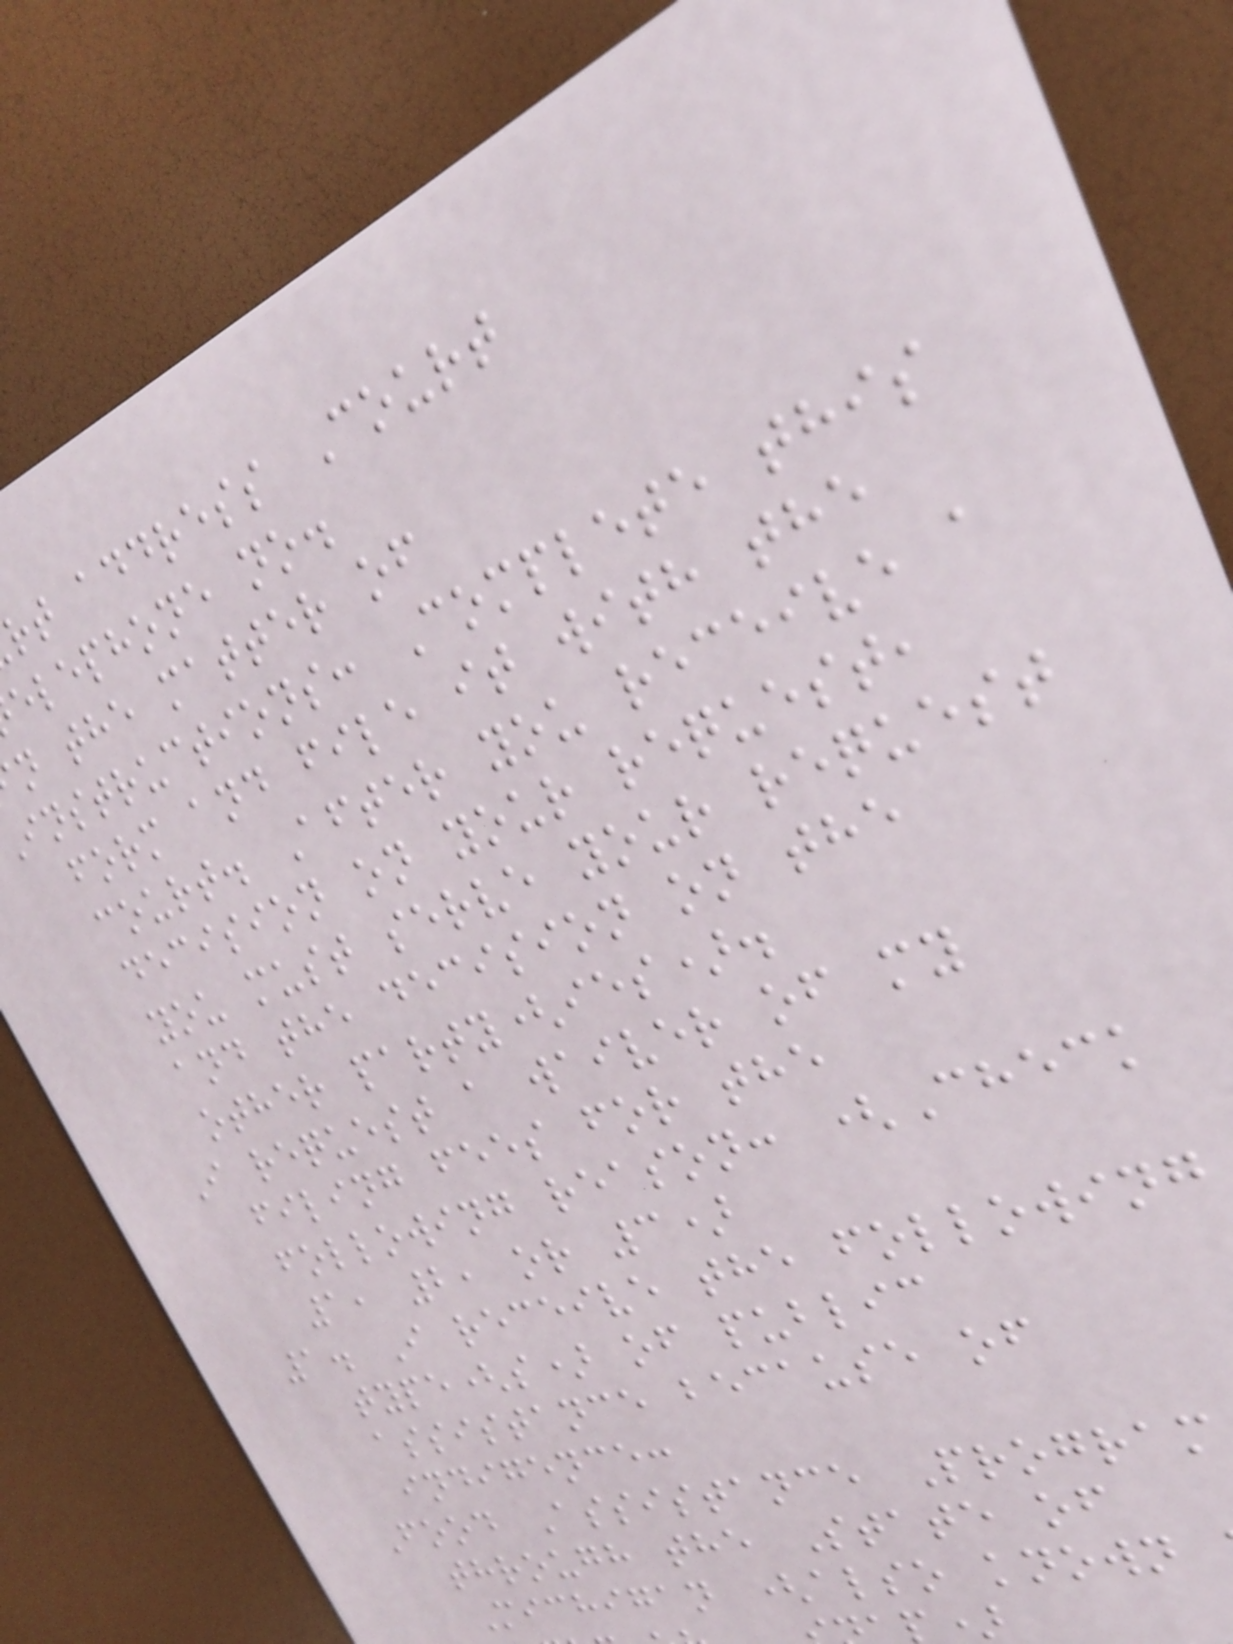rt address Court
elephone no.
n the matter of
instructions: Complete this
form and file it with the
court. After you receive a
decision on your request,
you must serve your request
and the decision on the
other party(ies).
I request a waiver of my
filing fees for the
following reason: (Check
1, 2, or 3)
1. I receive the following
type(s) of public
assistance because of
indigence:
Food Assistance Program
through the State of
Michigan (also known
